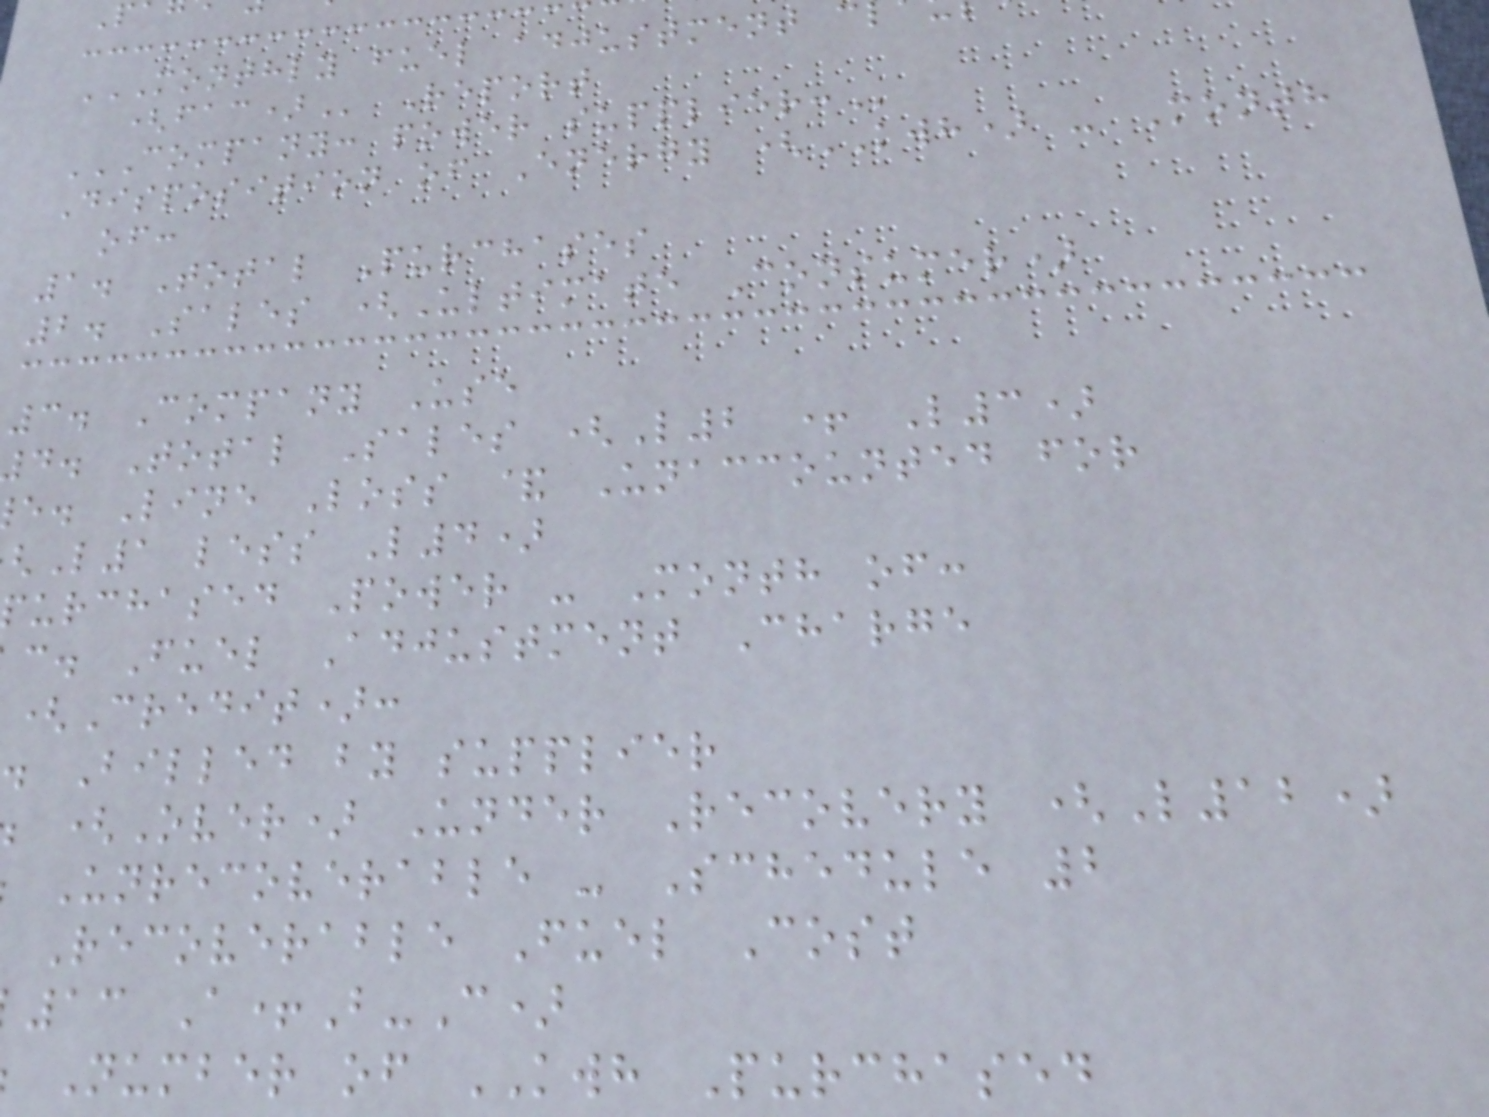Report
COMPANY: POWER SUPPLIER:
Disposition of Energy (KWH) - Month
of:
1. Total Purchases
2. Sales (Ultimate Consumer)
3. Company Use
d. Total Sales (L2 + L3)
e. Line Loss & Unaccounted for
L1 less L4)
urchased Power - Month of:
c. Fuel Adjustment Charge
(Credit):
. Billed by supplier
(Over) Under Recovery (L12)
Unrecoverable - Schedule 2
Recoverable Fuel Cost
13 A+B-C)
Number of KWH Purchased
